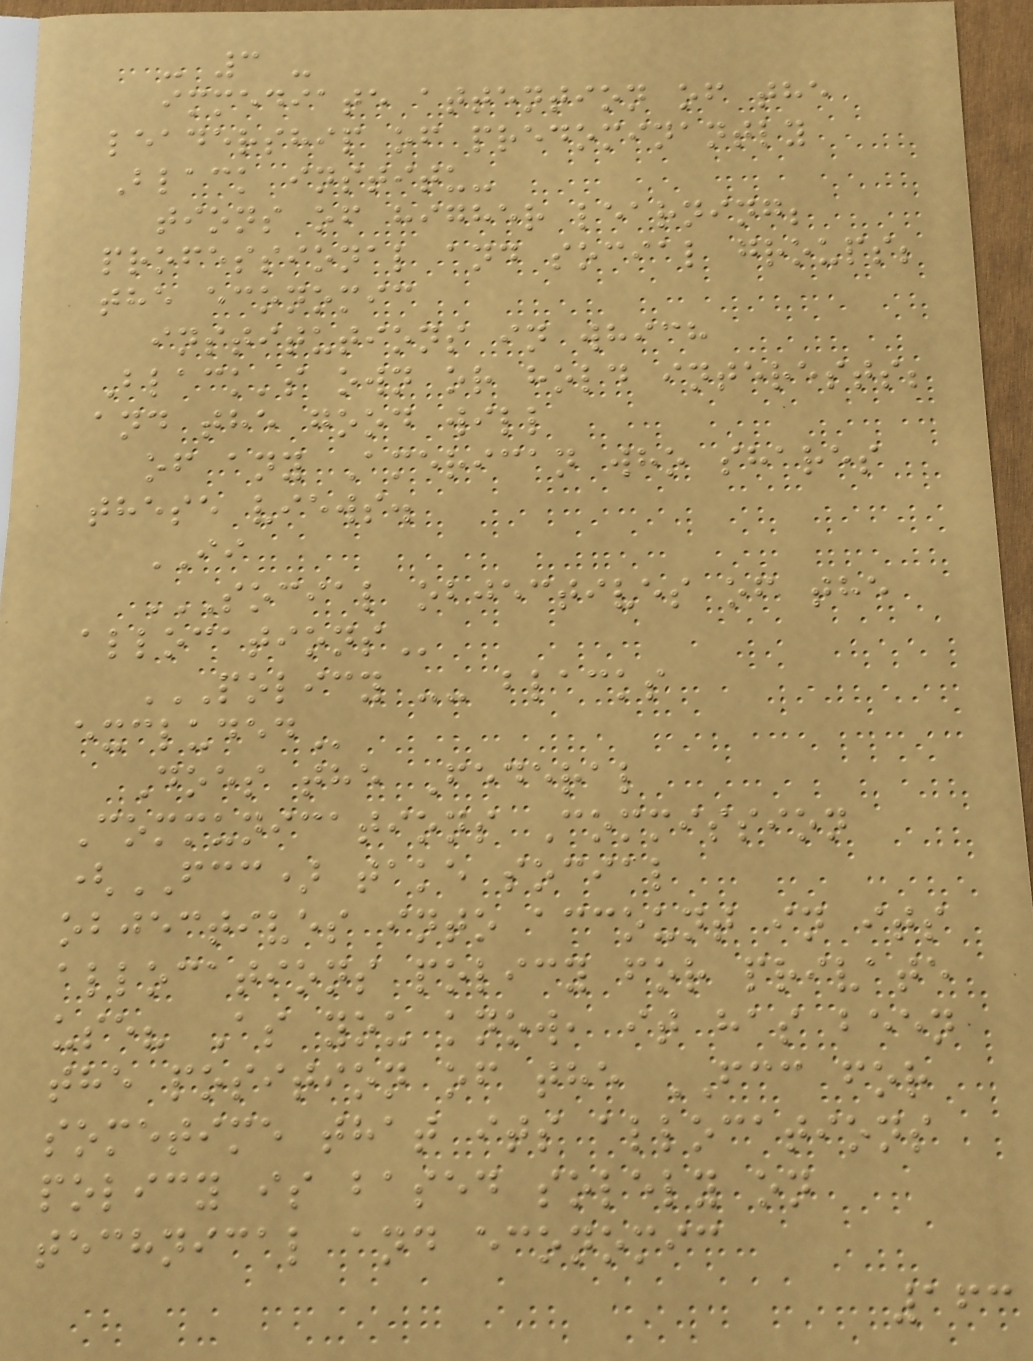- 3 -
immediate attention of the
leadership of predominantly
Black institu-
tions of higher learning;
professional and social groups;
the economic
institutions in which
Black's own or hold interests;
and the good will
of any American who shares
these views.
II
SOCIAL OBJECTIVES OF THE
ALLOCATIONS
POLICY -- BLACKS
EXCLUDED
Does the Federal
Communications Commission
(FCC) take social
objectives into account in its
allocations policy for private
use? As you know, it has been
the position of the FCC for
sometime that its allocations
policy is based solely on
technical and economic
163
